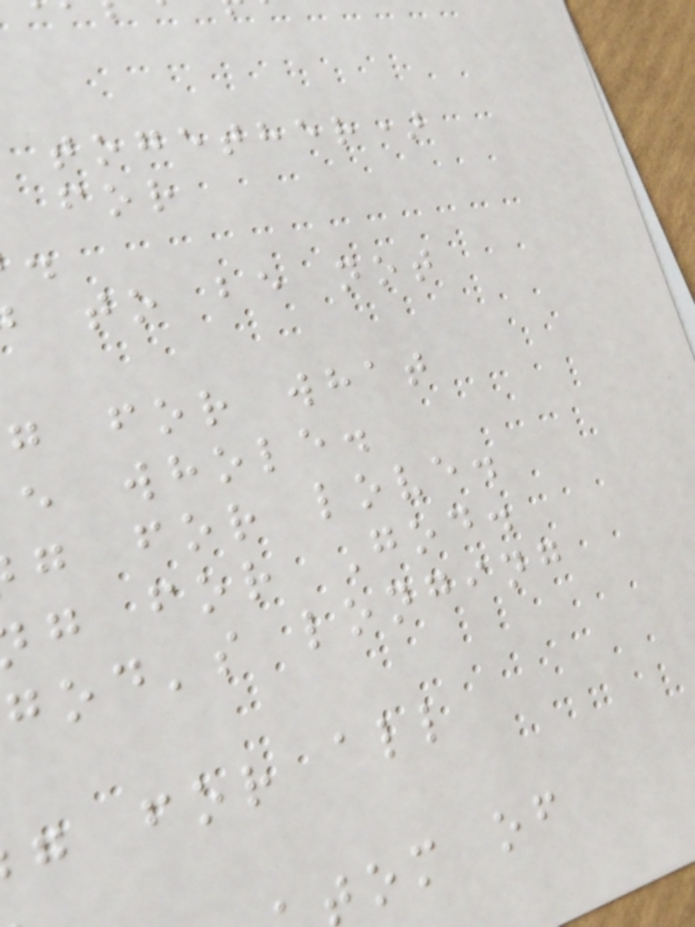together)
to be not
g for what
e whole.
g for love.
g for God.
god's longing
g for all
tom of
